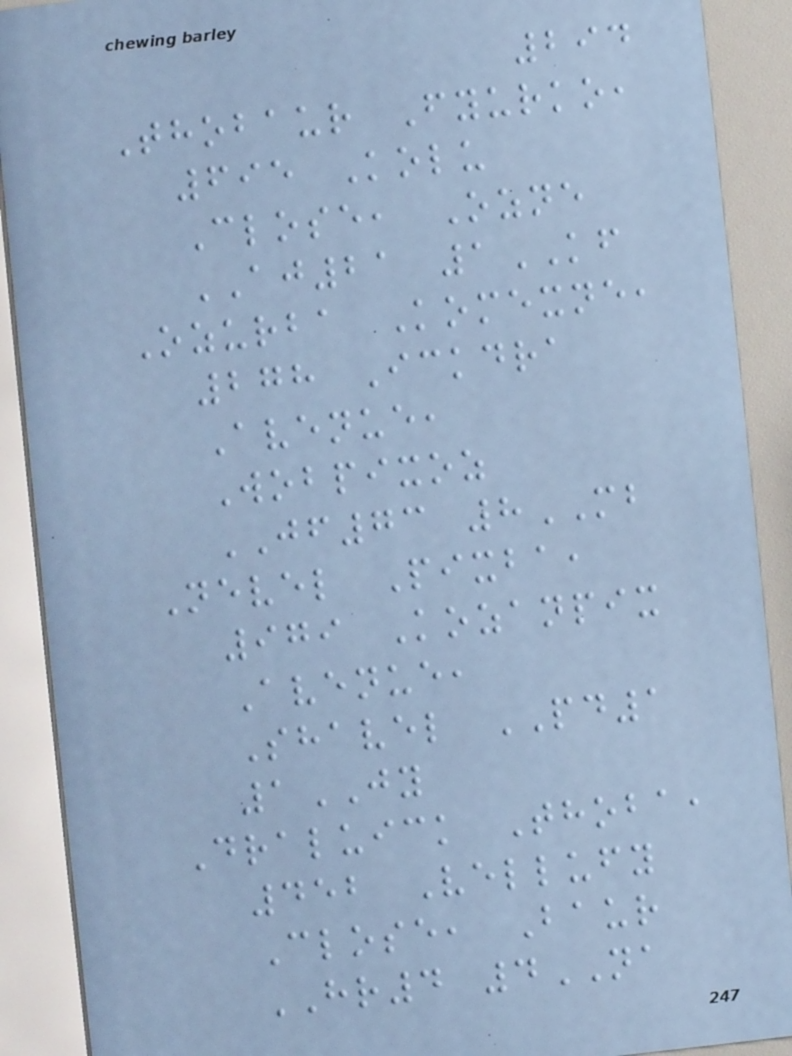294
Thobaur Fyurko,
695 Kolu
Close, Ozne
AJ21 1KF
Ozurba Komexne,
278 Ickdra
Avenue,
Wobpixoz
JF73 8MB
Nevel Pixba,
979 Kozanpix
Avenue,
Shavel PD1
1JY
Draluick Thoba,
452 Vellufy
Close, Baur
HR4 4NA
